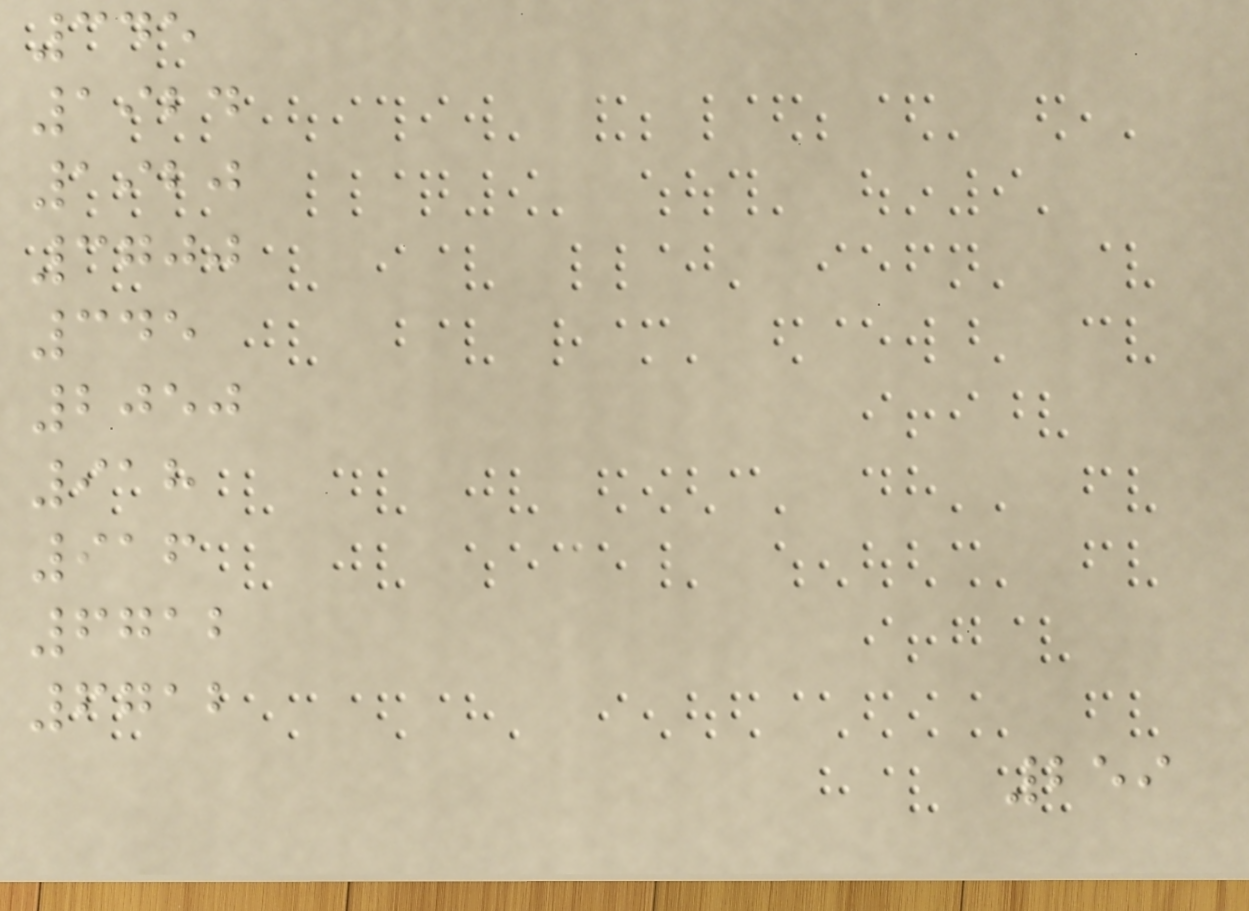345
1924
1920
3700
345
2050
918
916
6712
6712
259
